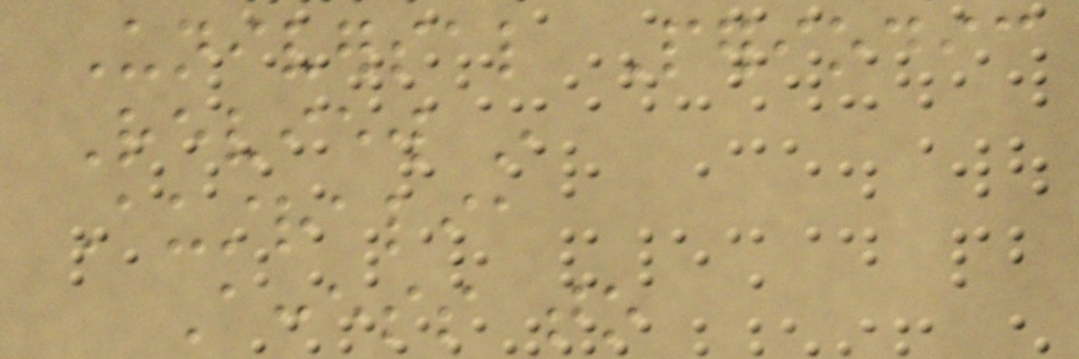Universal Periodic
Review in
Australia
Access to
